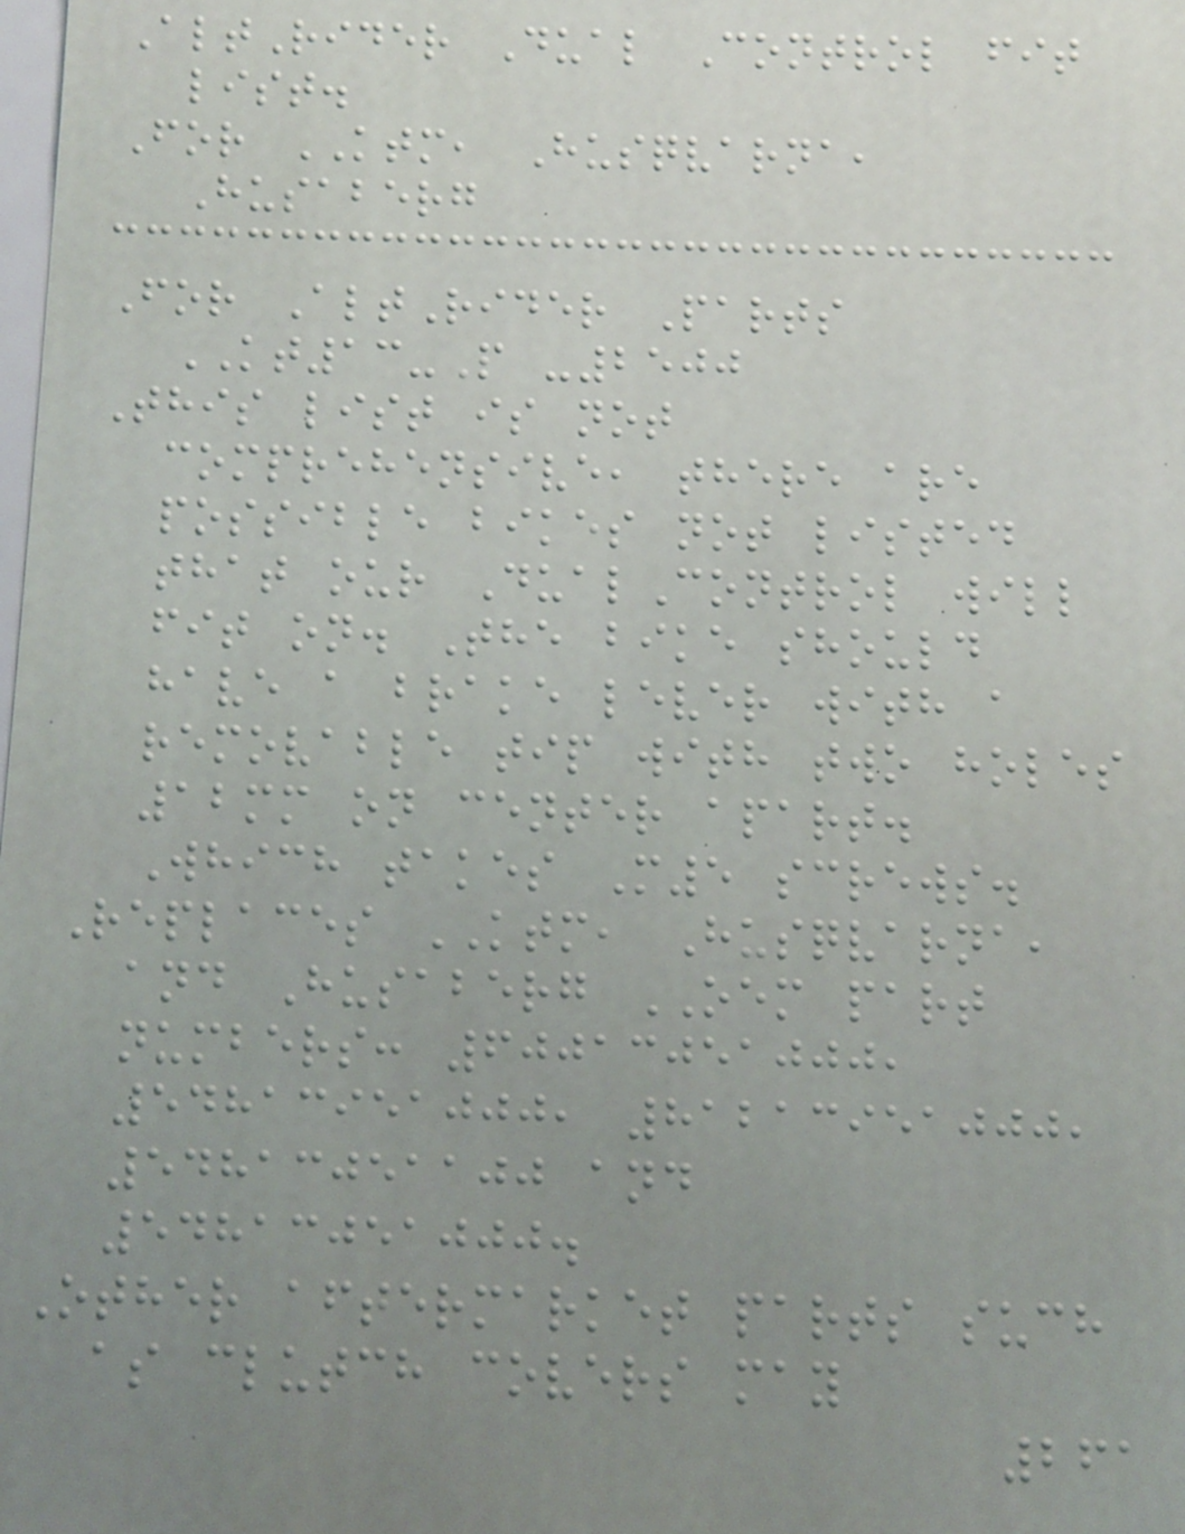AltRider Dual Control fit
list.
For KTM, Husqvarna,
Husaberg
For AltRider Parts
KT13-P -2500
This list is not
comprehensive, there are
possible bikes not listed
that our DualControl will
fit on. The bike should
have a brake lever with a
removable tip with two holes
12mm on center apart.
Which takes M5 screws.
Replaces KTM, Husqvarna,
and Husaberg OEM part
numbers: 60013051000,
54813951000, 81213951000,
54813051100 and
54813051000.
Other aftermarket parts such
as clutch covers may
261
